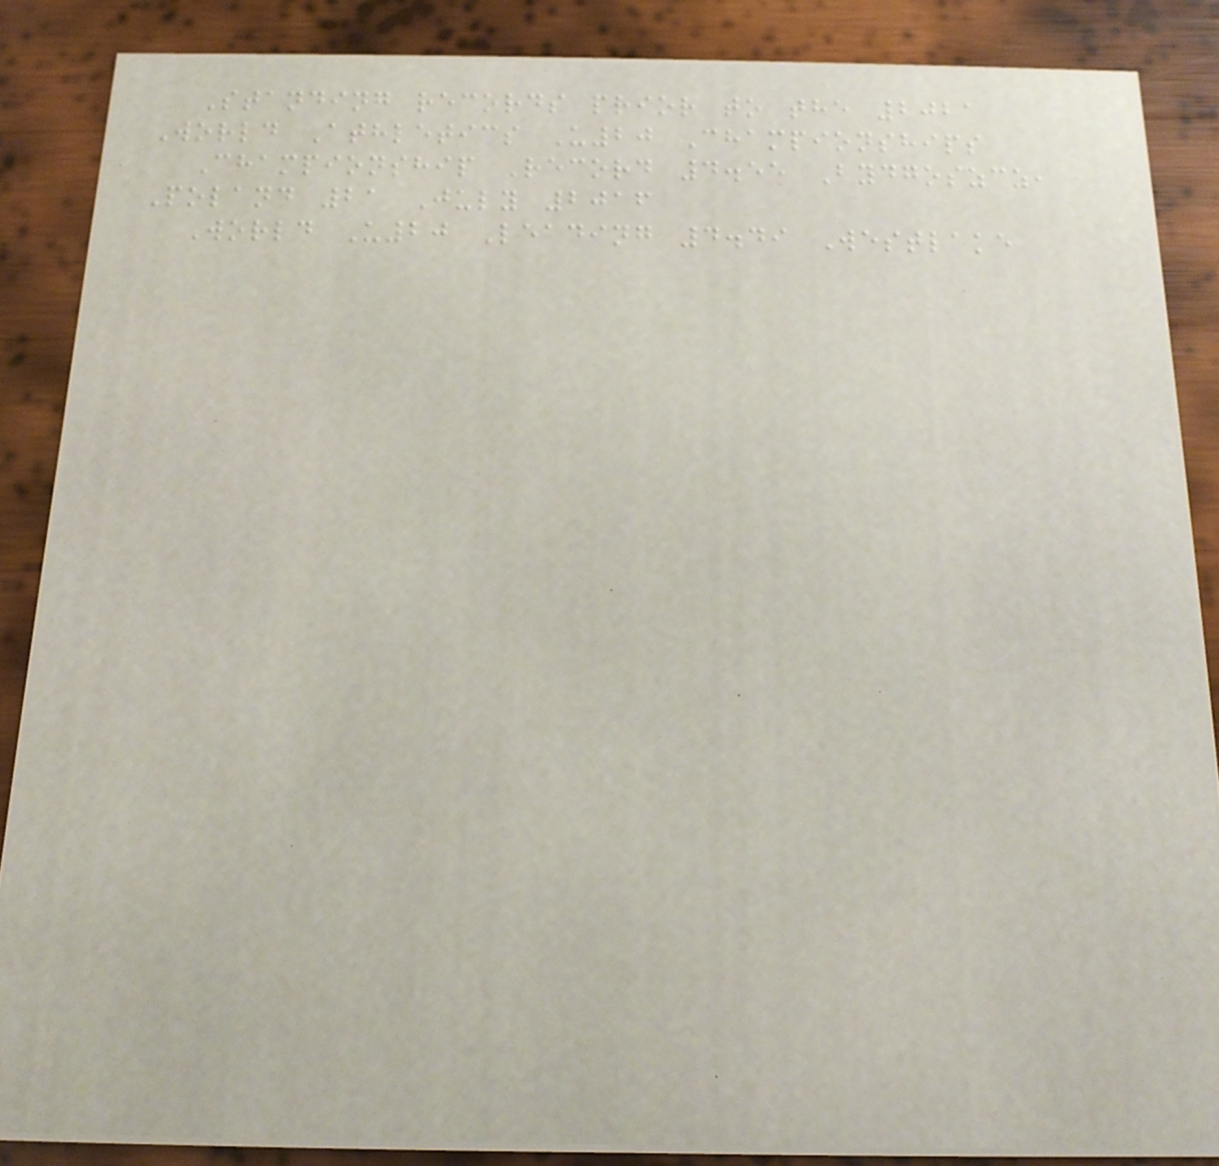Standing records prior to the 2021
World Athletics U20 Championships
Championship Record 4.55 Bydgoszcz,
Poland 21 July 2016
World U20 Leading 4.49 Westlake
